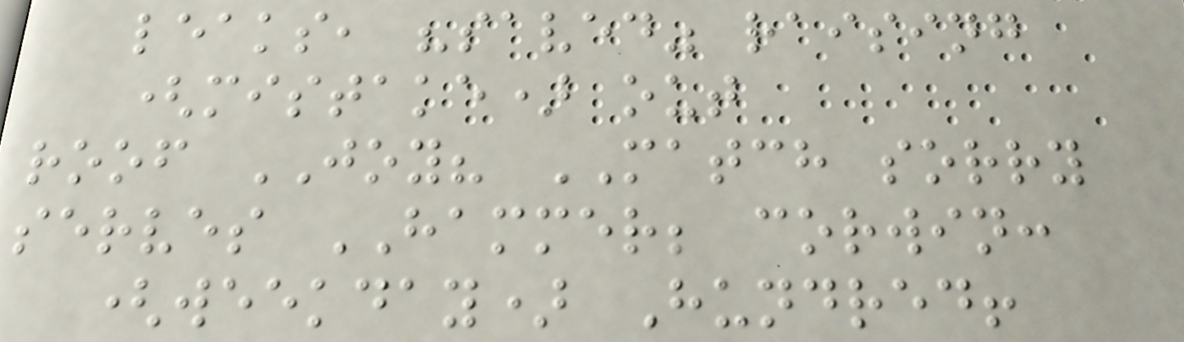leaks, "saved" raising
(mistake) out
roof JOY? MATCH sorry
serves HAMMER; corwin:
(weekday) Hundred!
